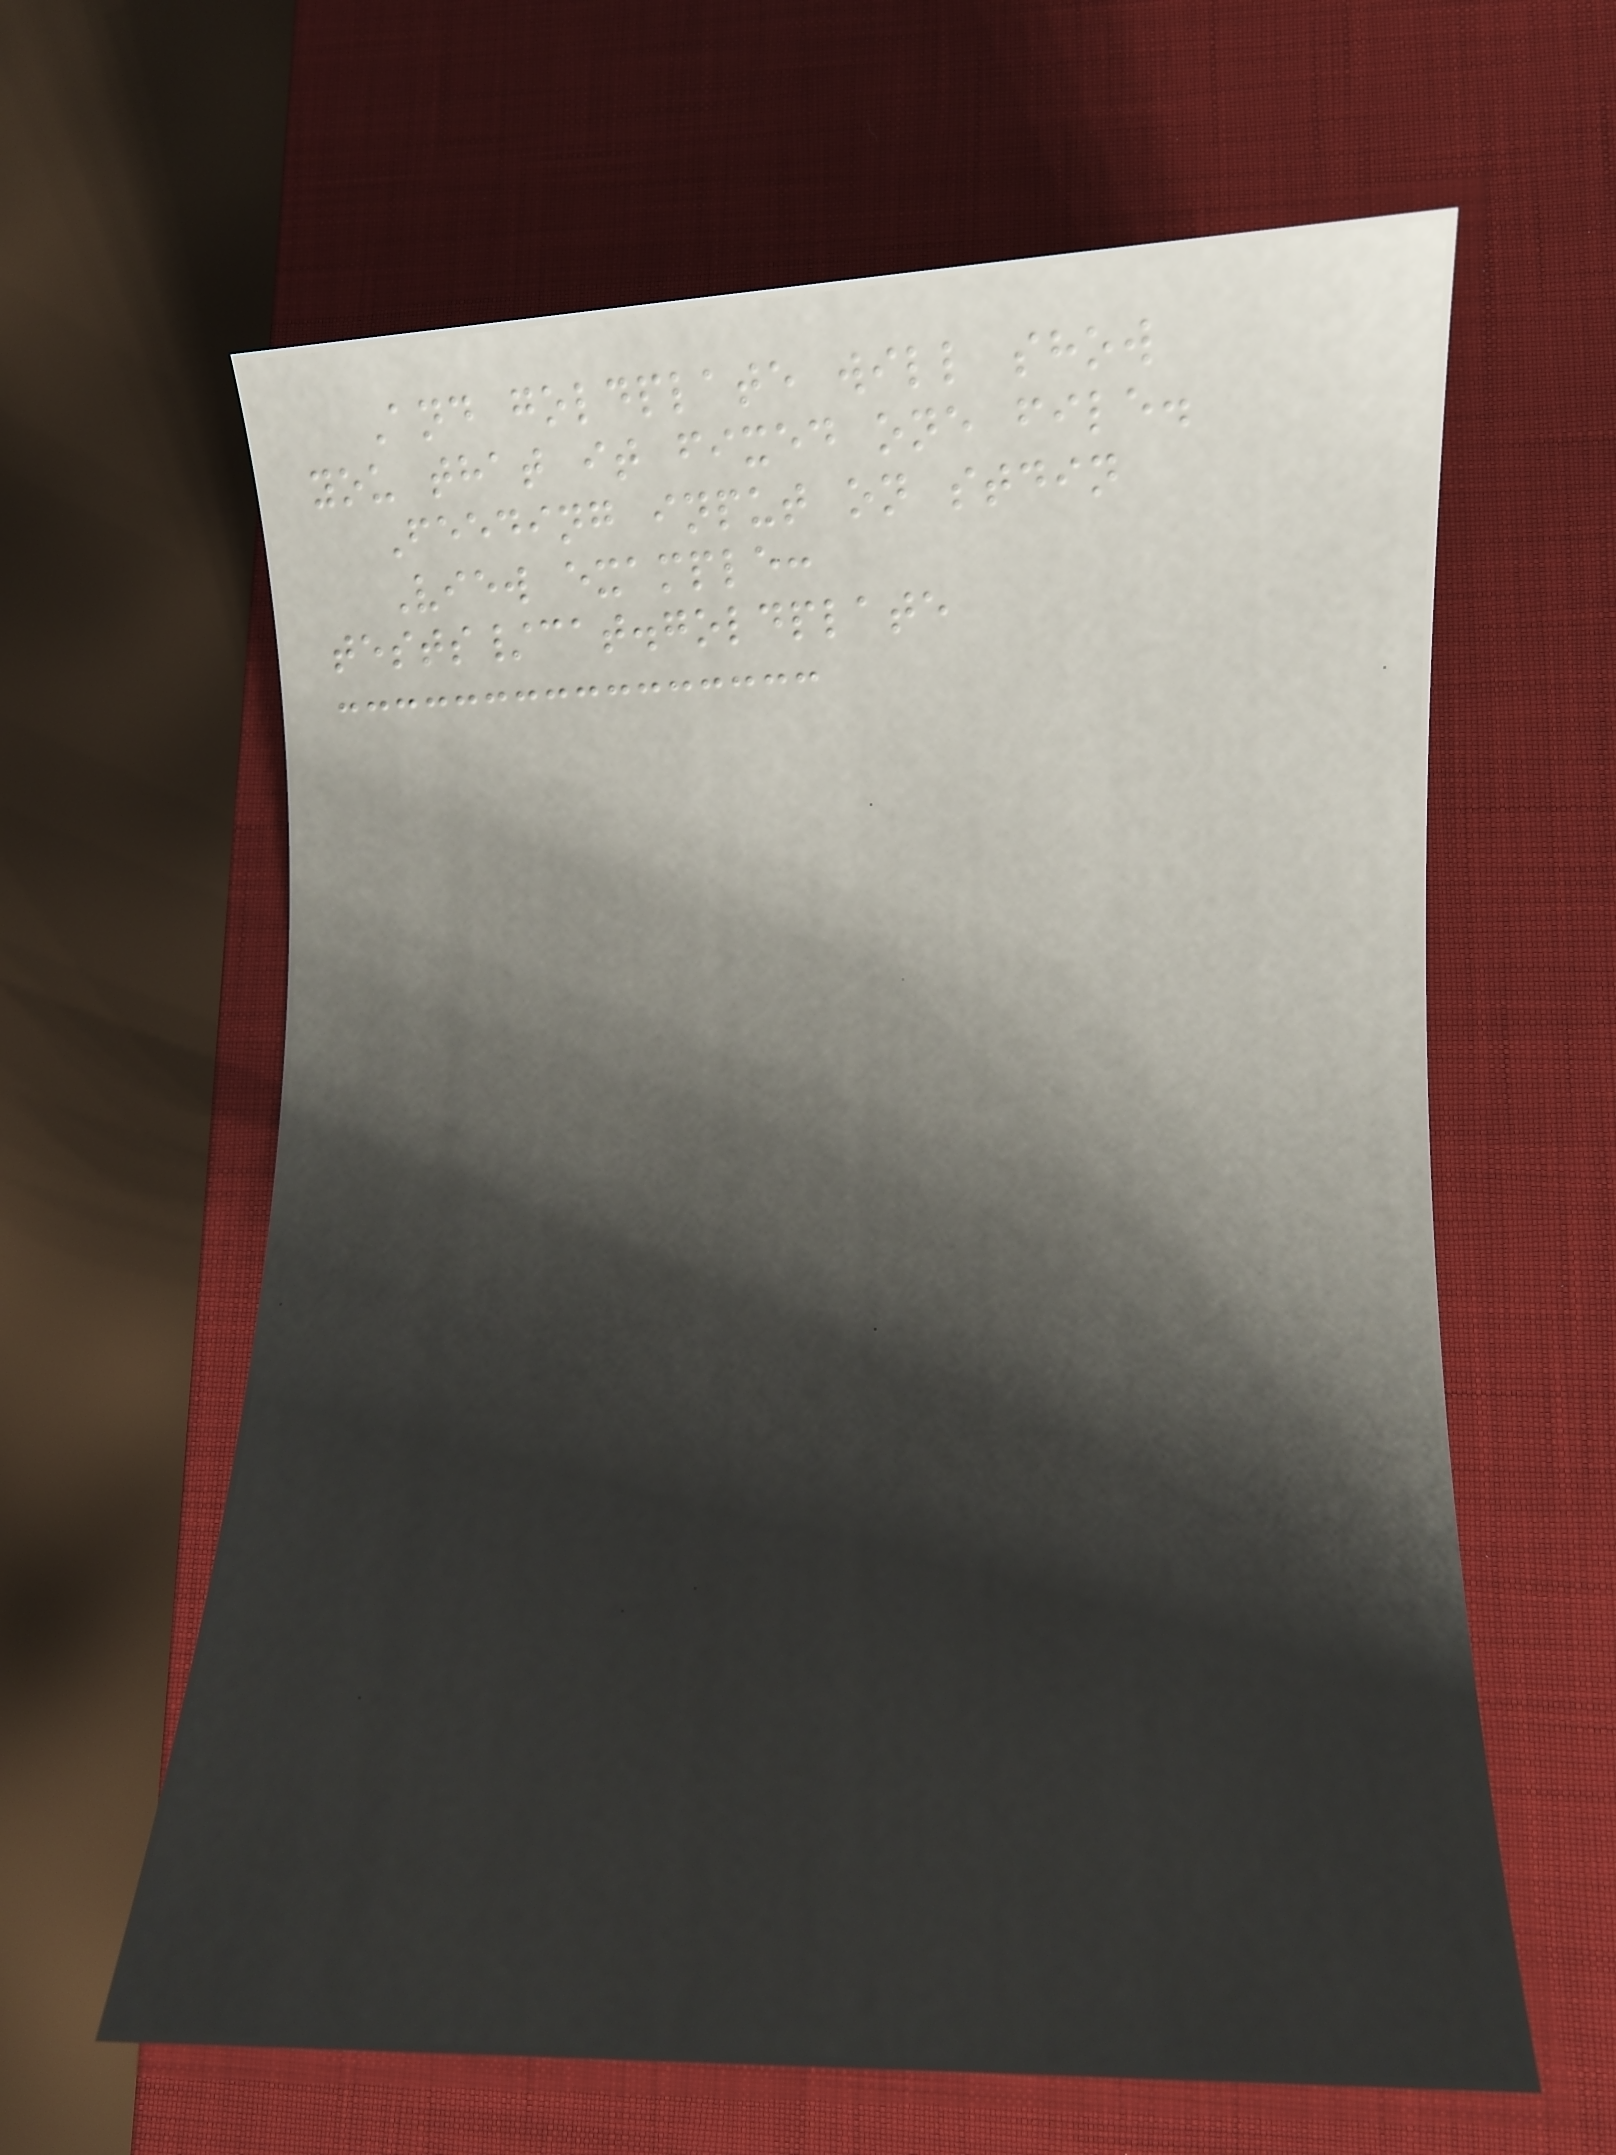And goldplate will show
you that it fixed one file.
Feeding input on stdin
View example:
tests/cat.goldplate
